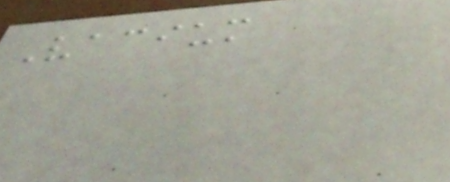Vacium
